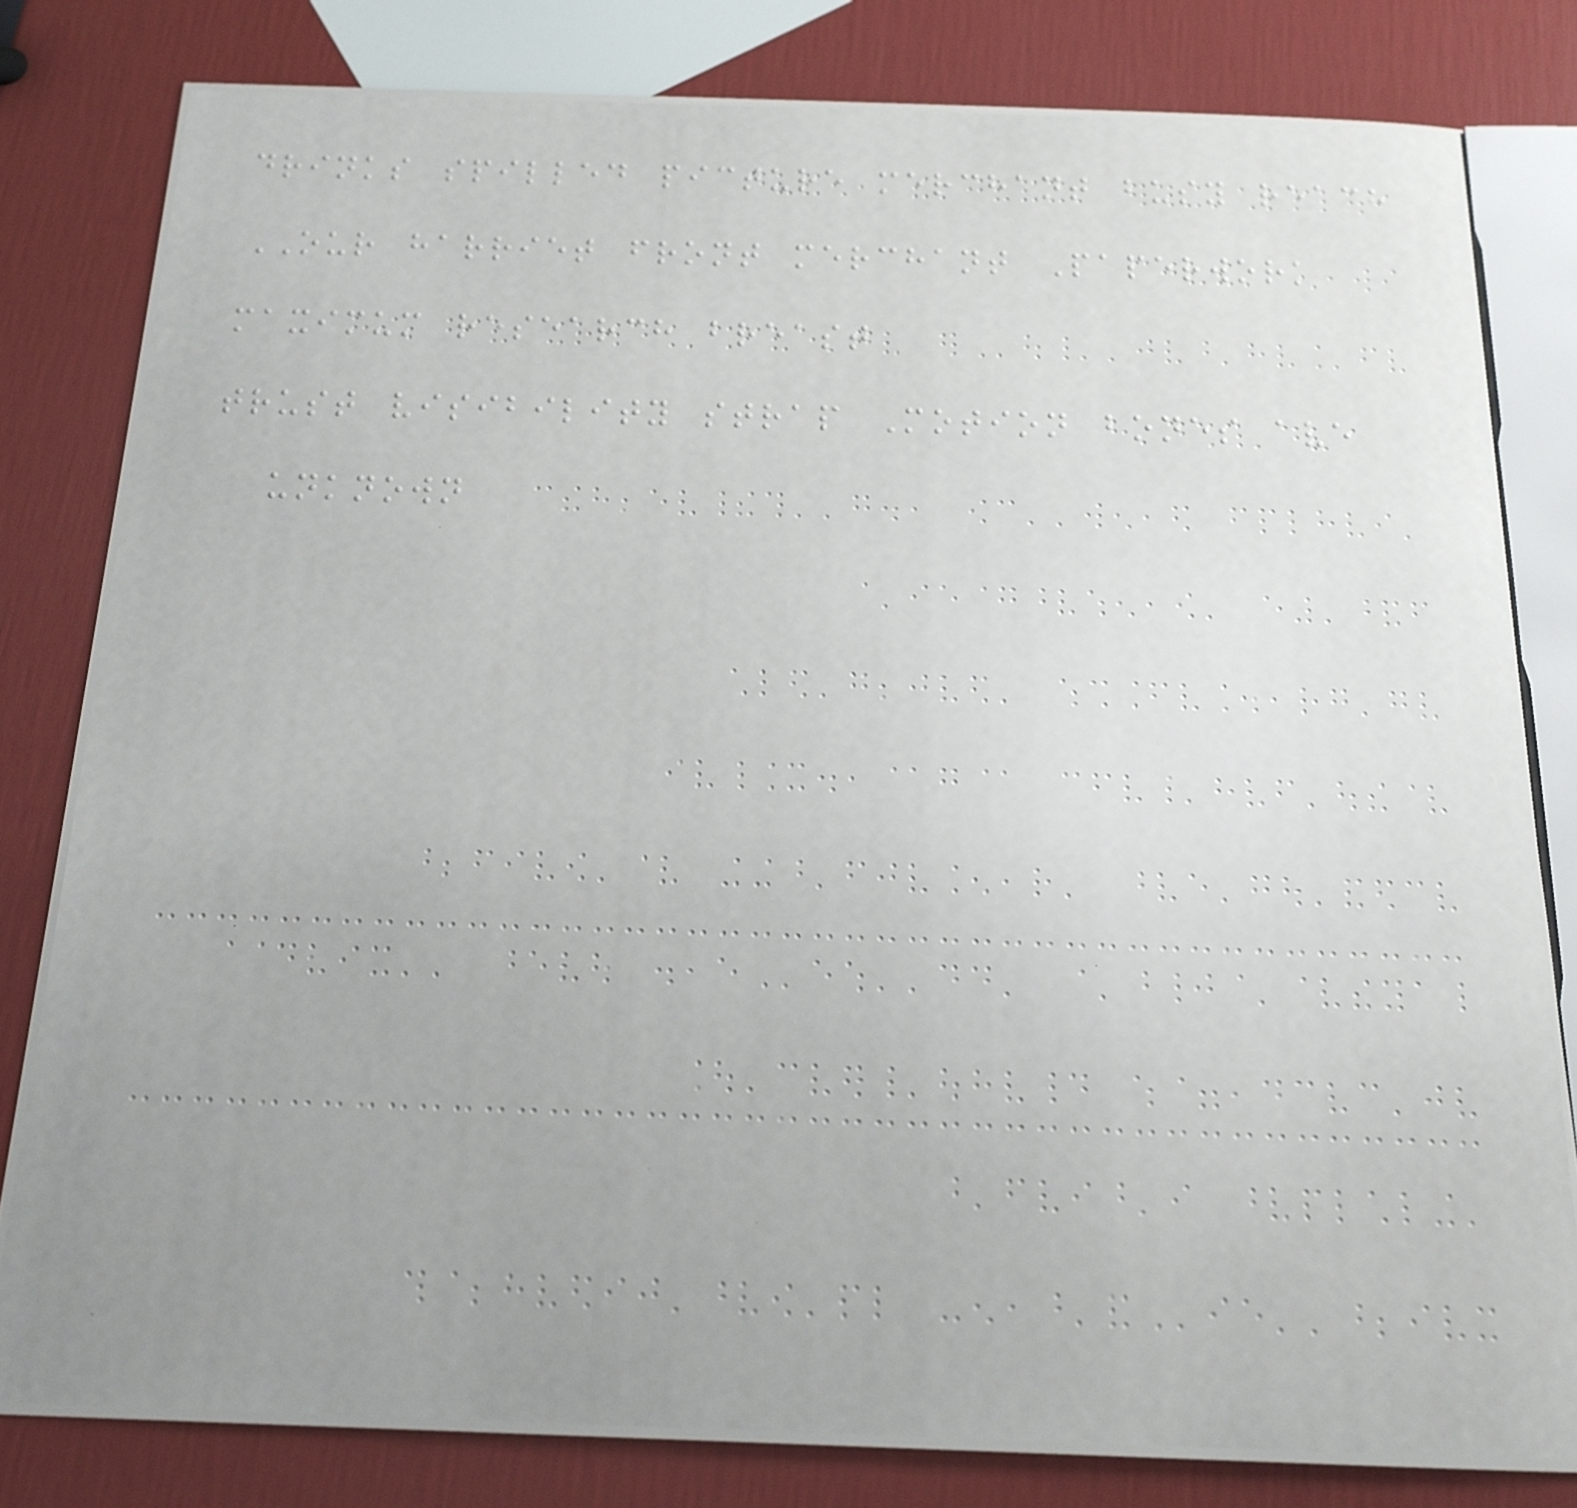drinks spilled picture merchant busy reach
OUR harriet front merchant Paperwork
maximum research breast
trust visibility strap Motion bones ave
unknown
